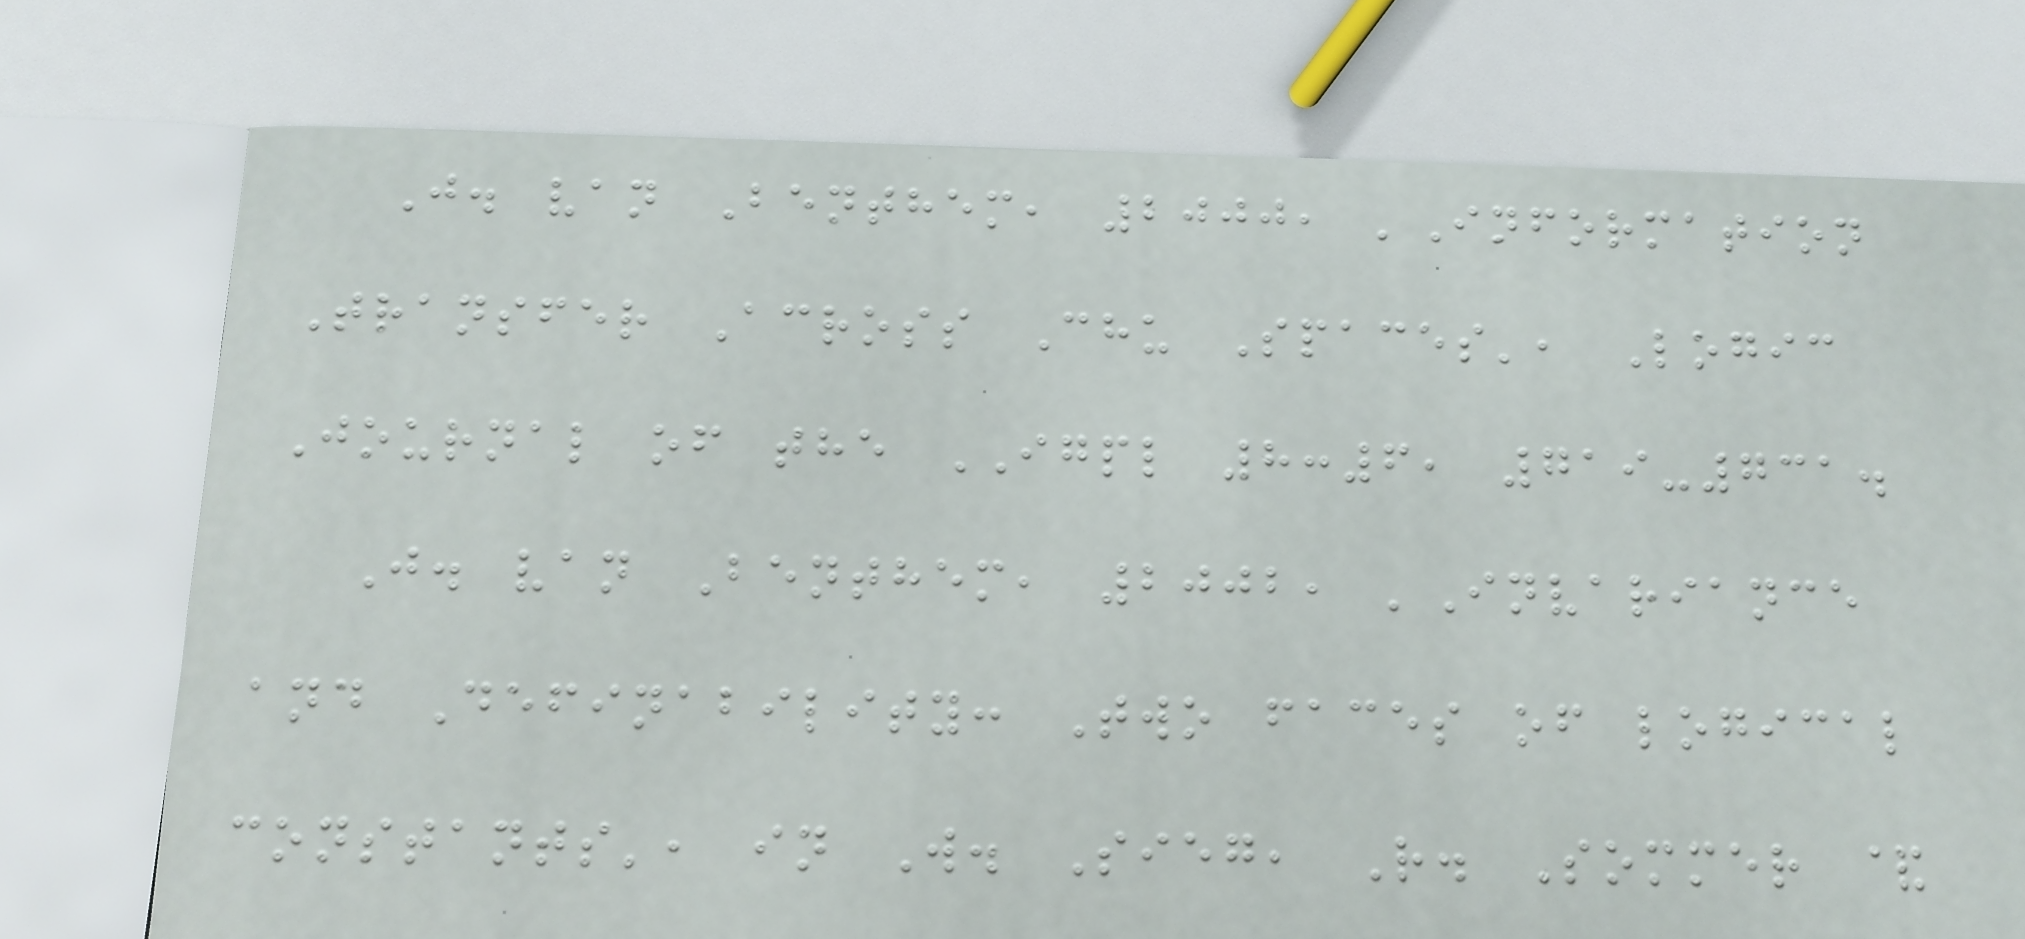J. van Benthem, 2000, 'Information
Transfer Across Chu Spaces', Logic
Journal of the IGPL 8:6, 719-731.
J. van Benthem, 2002, 'Invariance
and Definability: Two faces of logical
constants', in W. Sieg, R. Sommer &
